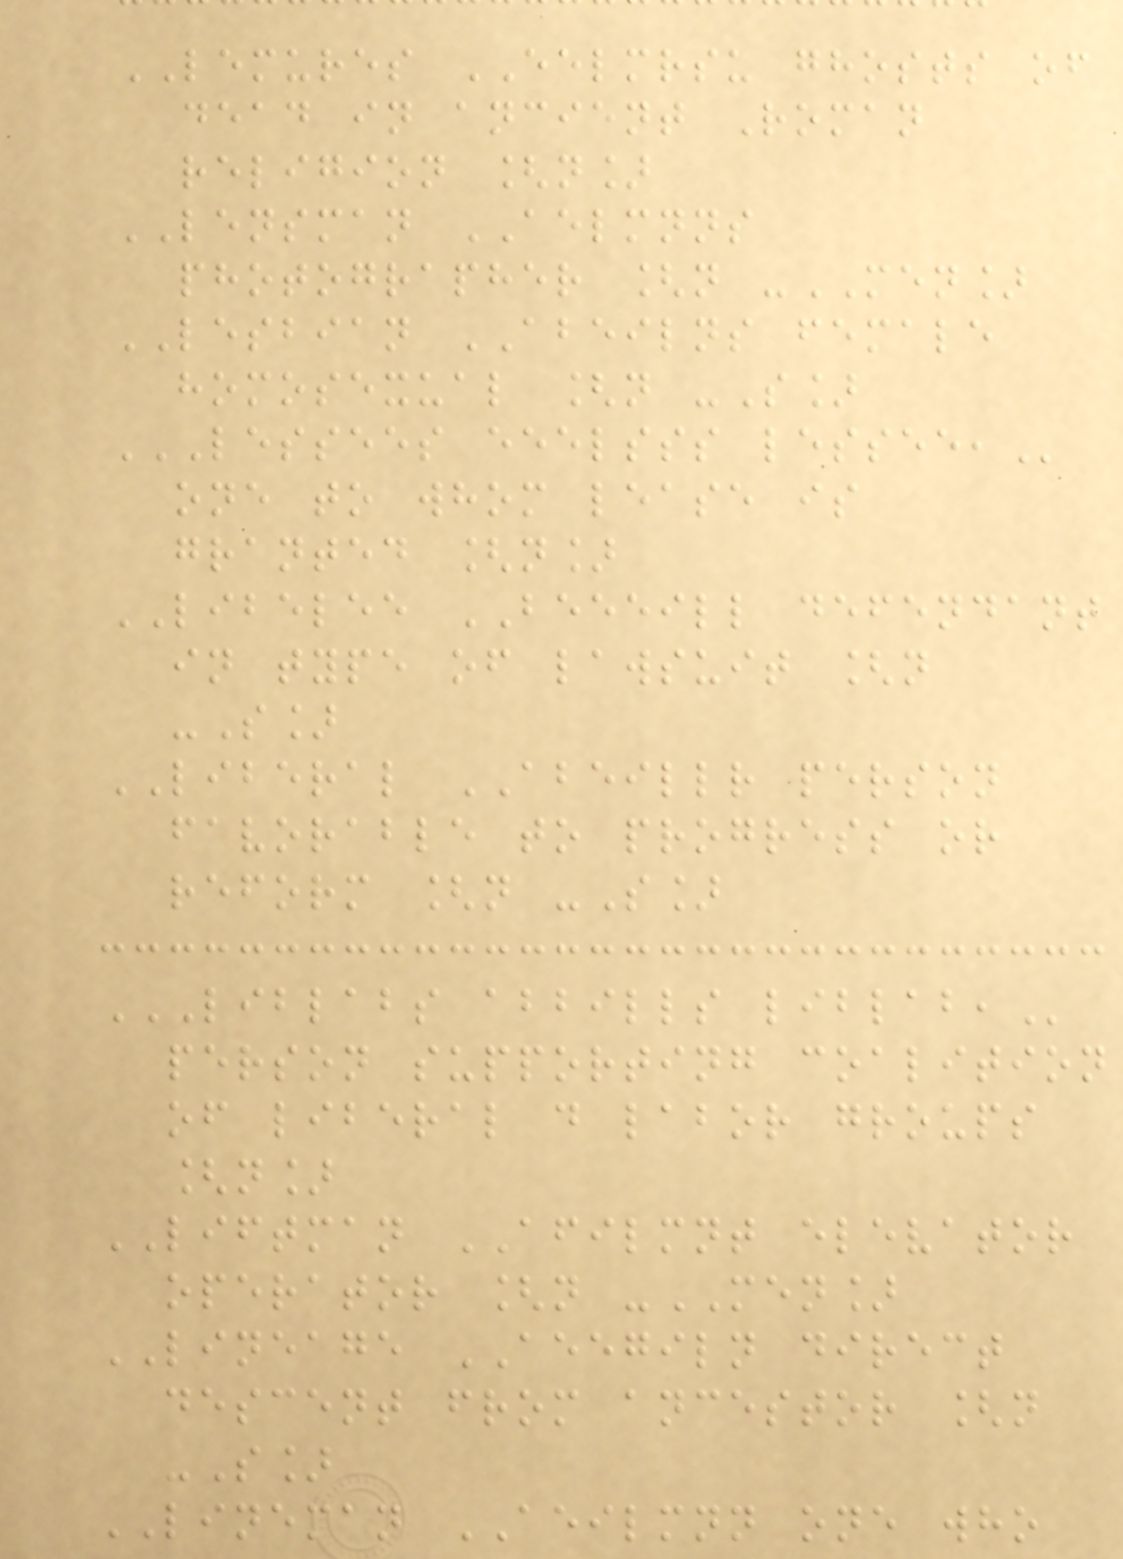LEMURES EELMRSU ghosts of
dead in ancient Roman
religion [n]
LENSMAN AELMNNS
photographer [n -MEN]
LESBIAN ABEILNS female
homosexual [n -S]
LESSEES EEELSSS LESSEE,
one to whom lease is
granted [n]
LIBELEE BEEEILL defendant
in type of lawsuit [n
-S]
LIBERAL ABEILLR person
favorable to progress or
reform [n -S]
LIBLABS ABBILLS LIBLAB,
person supporting coalition
of liberal d labor groups
[n]
LIFTMAN AFILMNT elevator
operator [n -MEN]
LINEAGE AEEGILN direct
descent from ancestor [n
-S]
LINEMAN AEILMNN one who
